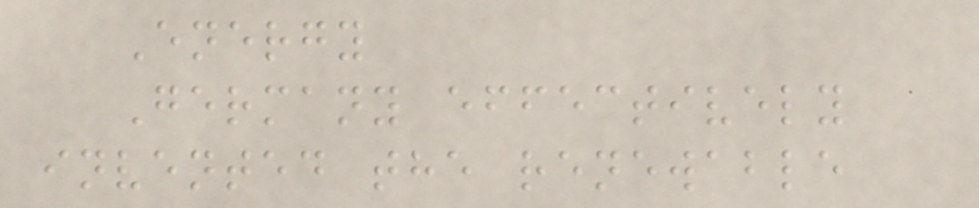Energy
Germany effectively
invented the renewable
